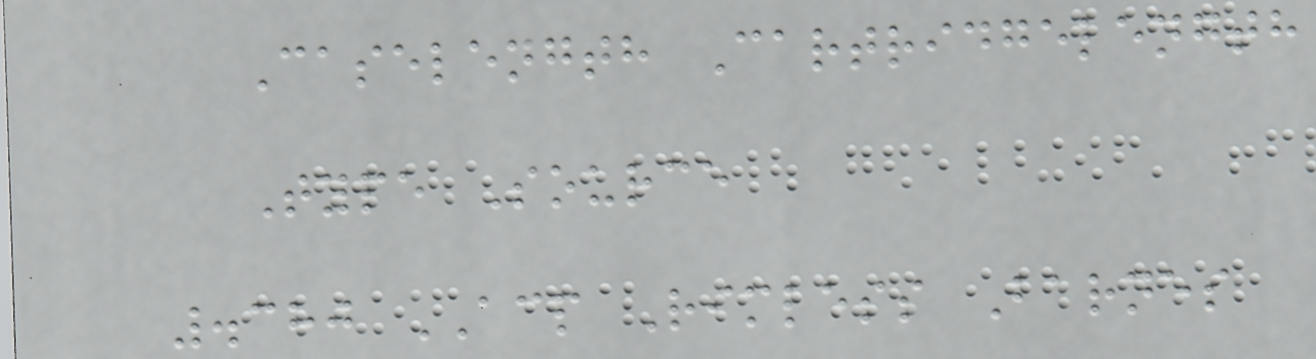Caselength Cartridgelength
Type Source
.380 ACP Rimless Barnes
